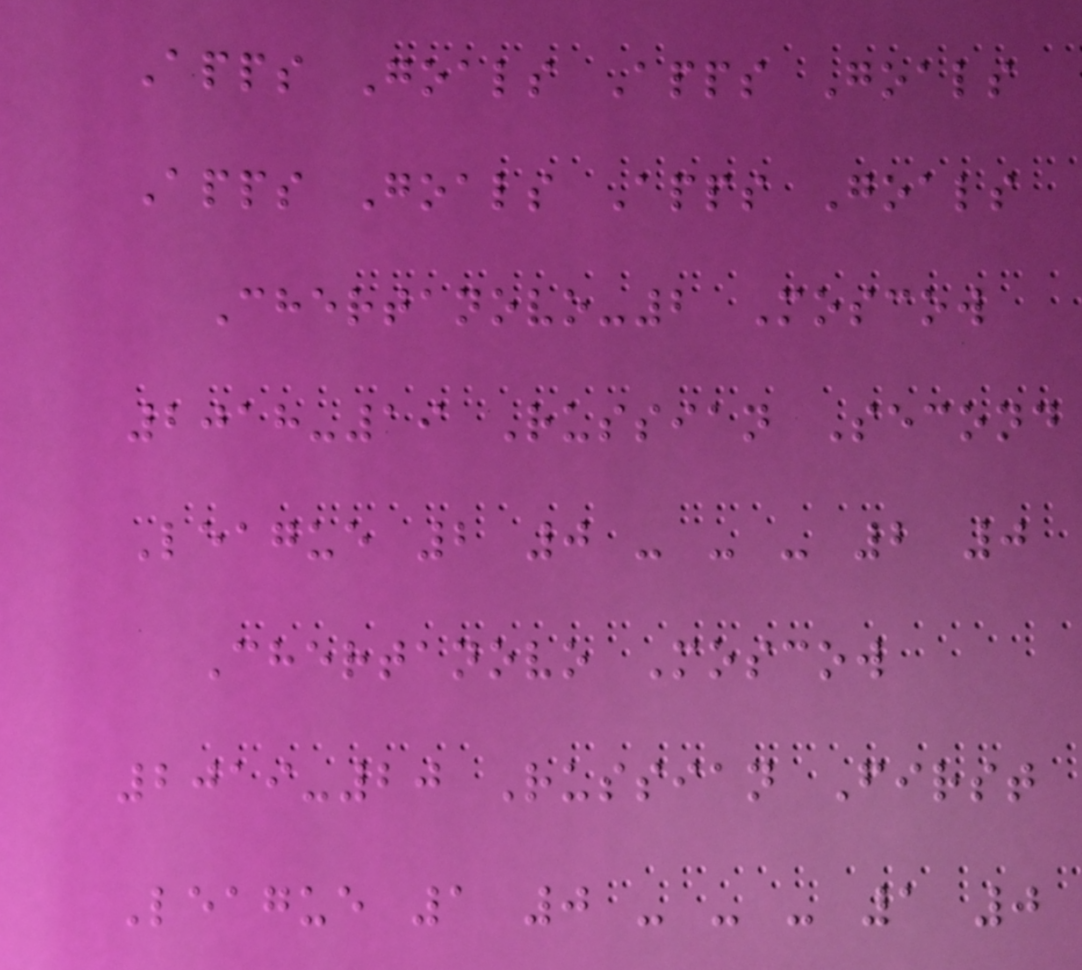Apps Goals Apps Goals
Apps Goals Apps Goals
Chertanovo-2 Moscow
2018-19 Russian Second
League 2 0 - - - 2 0
Chertanovo Moscow
2019-20 Russian First
League 1 0 - - - 1 0
